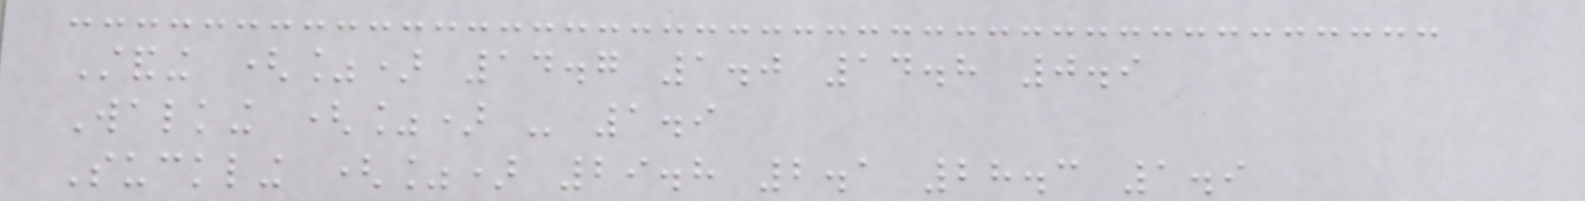Standing (%) 14.7 1.0 14.8 0.9
Walking (%) - 1.9
Suckling (%) 29.8 2.1 28.3 1.9
